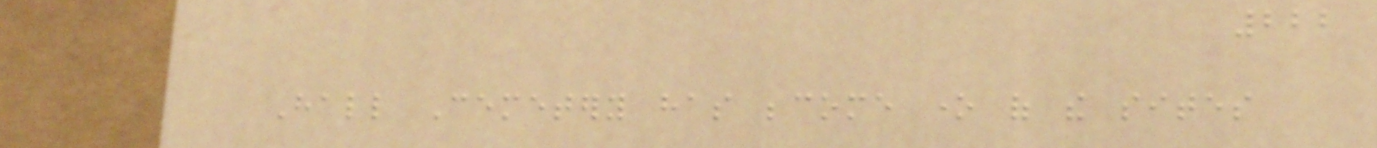222
Hall Cemetery has become one of the sites
